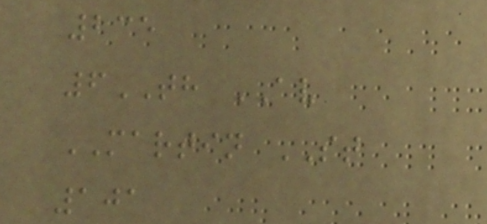235
6TH AV
MARTIN ST
101
